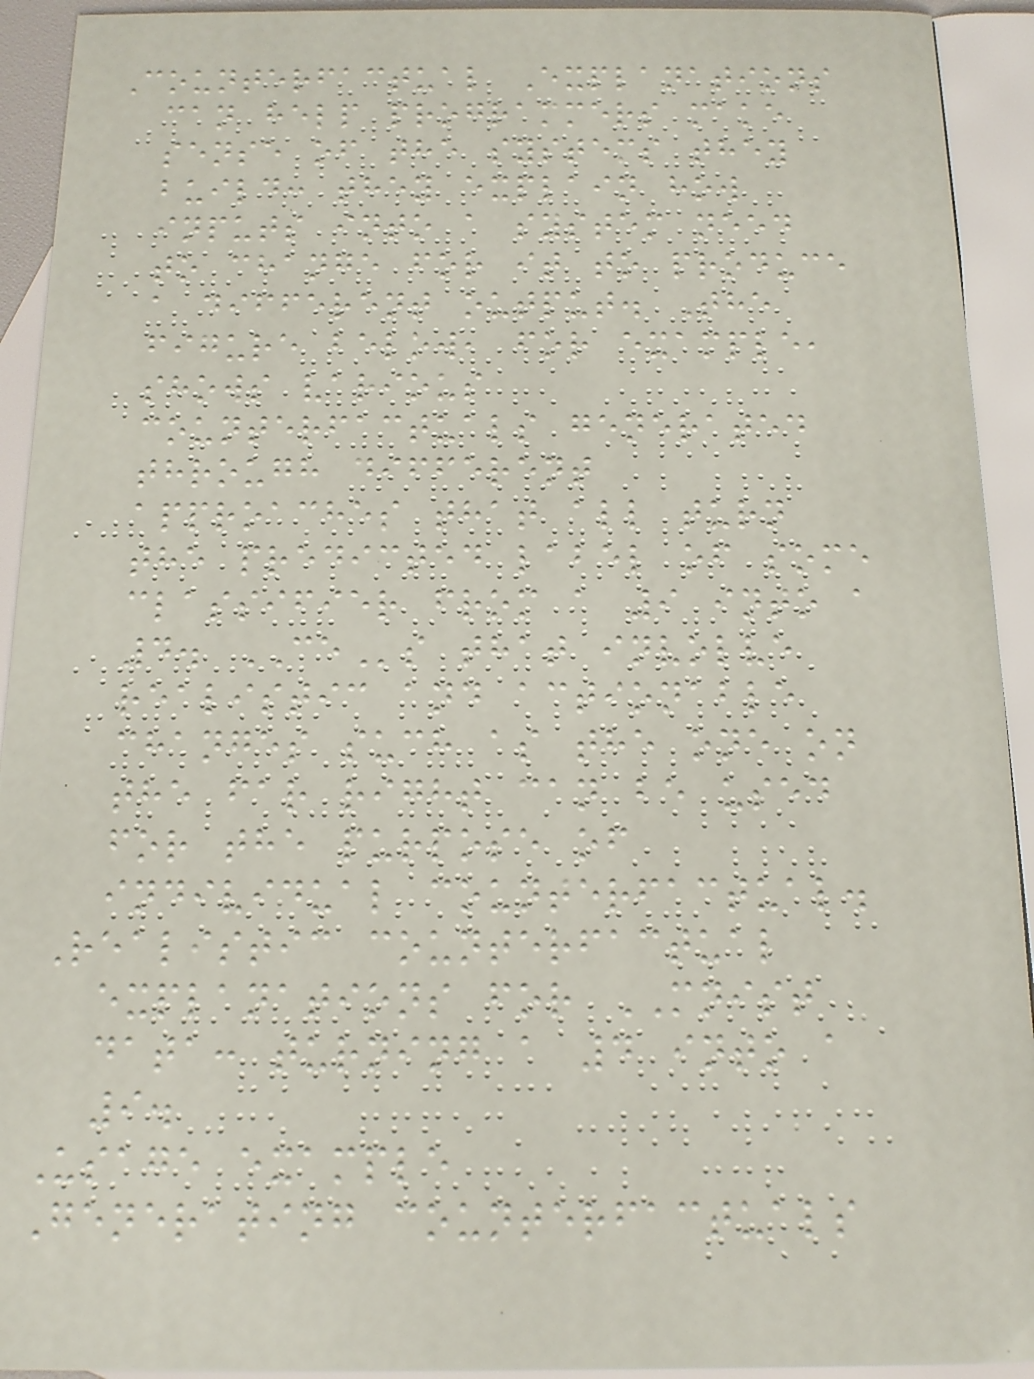Counterfactual Explanations
can help programmers make
sense of the systems they
build: they explain how
inputs into a system need
to change for it to produce
a different output. The
figure below, for example,
shows various
counterfactuals generated
through different
approaches that all turn
the predicted label of some
classifier from a 9 into a
4. CEs that involve
realistic and actionable
changes such as the one on
the far right can be used
for the purpose of
individual counterfactual.
Realistic counterfactual
explanations for MNIST
data: turning a 4 into a
9.
Usage example
Generating counterfactuals
